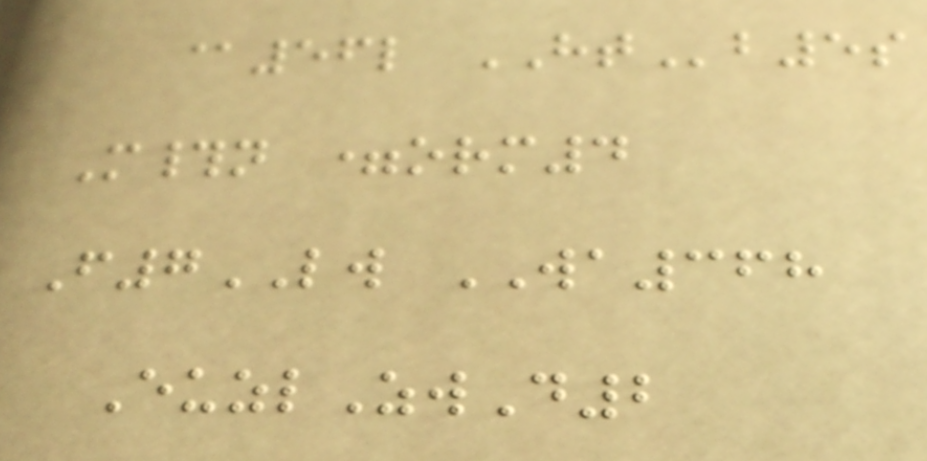@56l HTb5s
M#n =orm4
F7LW WA368
EuzlZwD2
